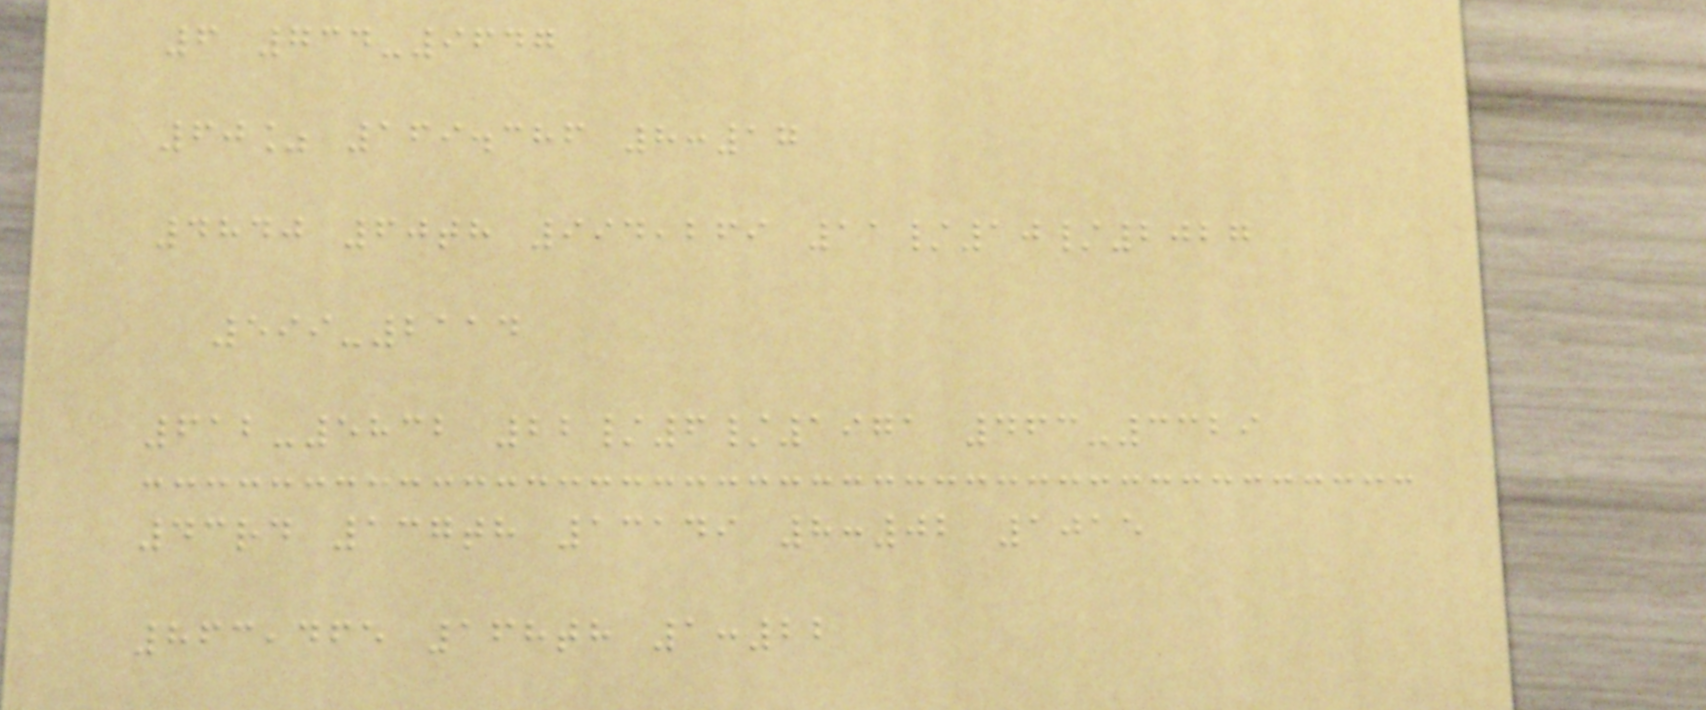6 734-9647
60% 169.386 8:17
4840 60th 994,269 11/10/2027
599-2114
612-5832 22/6/1971 463-3329
43rd 137th 13149 8:02 1015
863,465 168th 1:22
